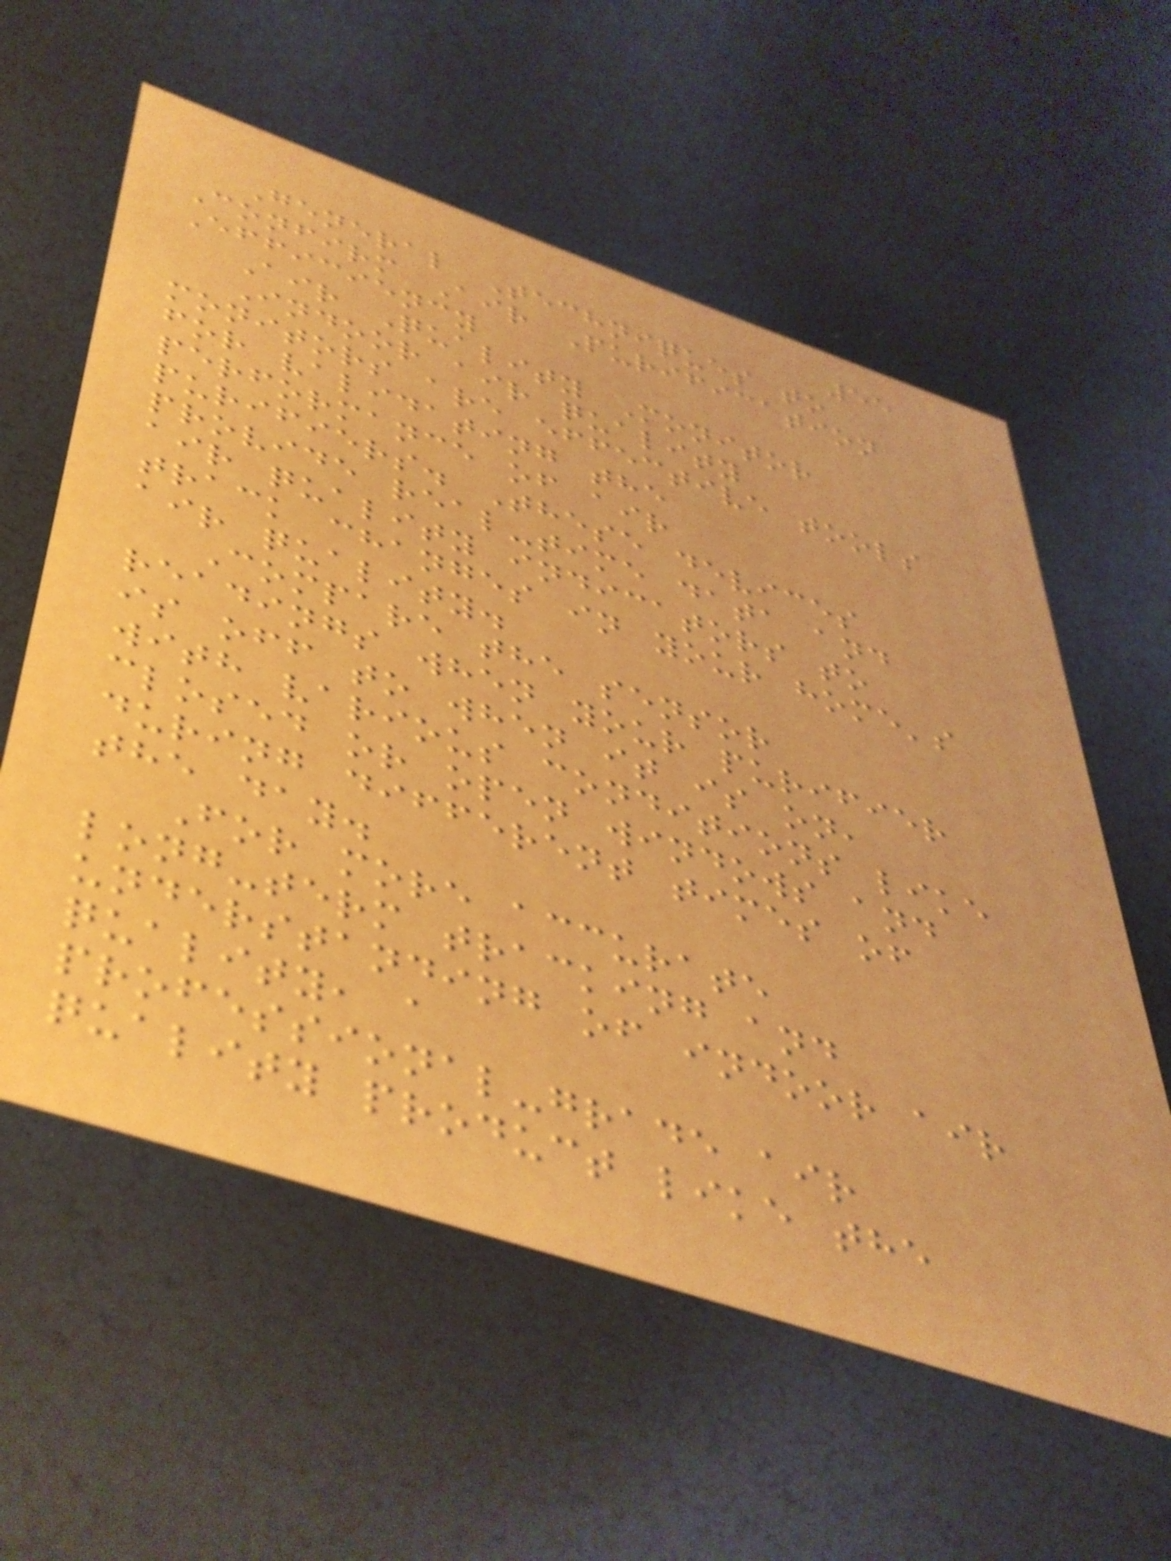55
General Techniques to
Confirm Air Purification
Efficiency
Air Quality Monitor
Indoor air quality
monitors are effective tools
for validating the
performance of air
purifiers. These devices
provide real-time data and
air quality indicators to
track changes in your home's
air quality.
Compare the sensor
readings when your purifier
is off to when it is on,
with various conditions like
closed or open windows and
during different times of
the day.
For more accurate
long-term tracking and
understanding of indoor air
quality, a
professional-grade air
quality product like the
